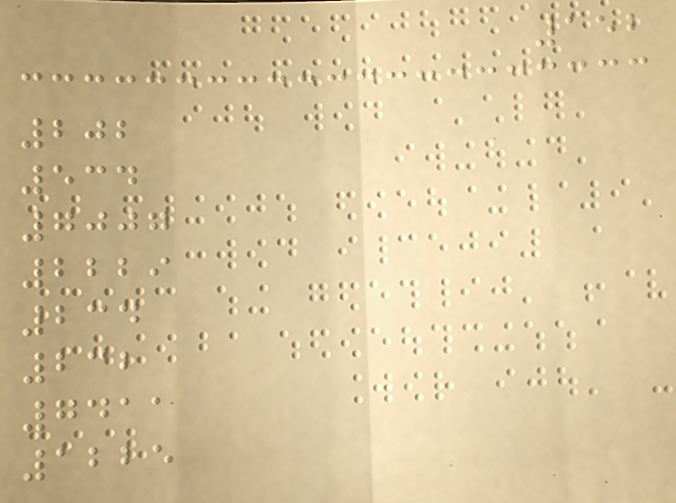152
202
534
7007
2229
234
232
7411
1225
